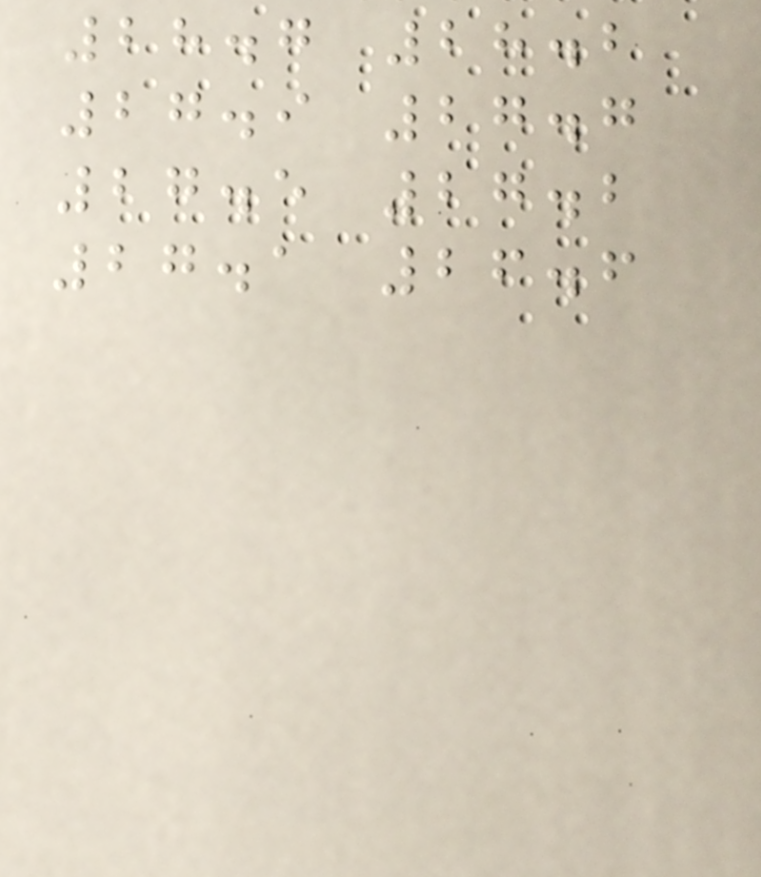28.7 28.2
27.9 27.7
27.5 27.2
27.1 26.6
